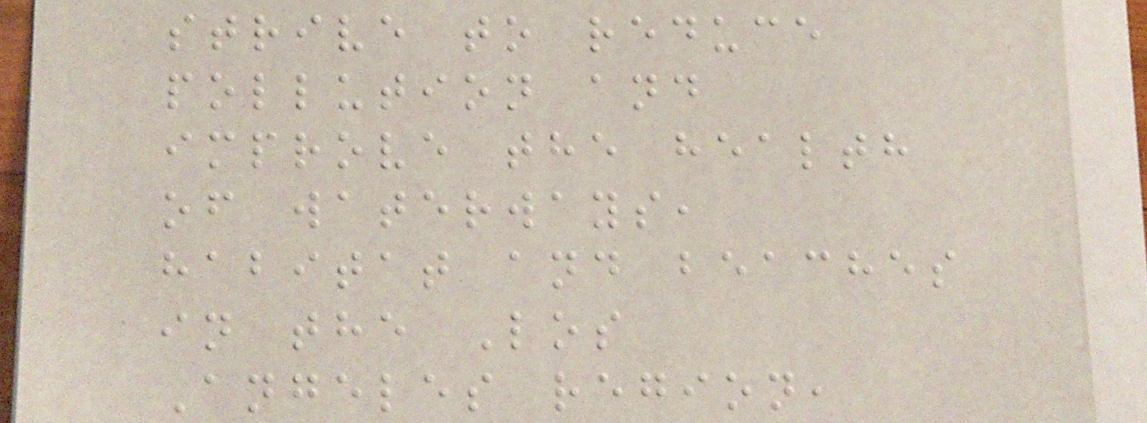strive to reduce
pollution and
improve the health
of waterways,
habitat and beaches
in the Los
Angeles region,
